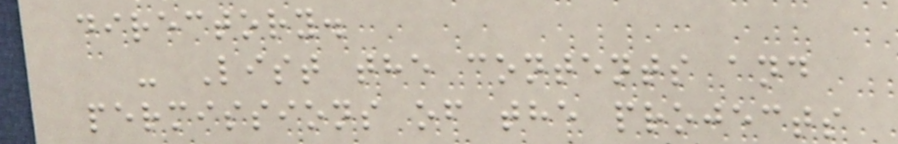directory.
- List the contents and
permissions of the projects
